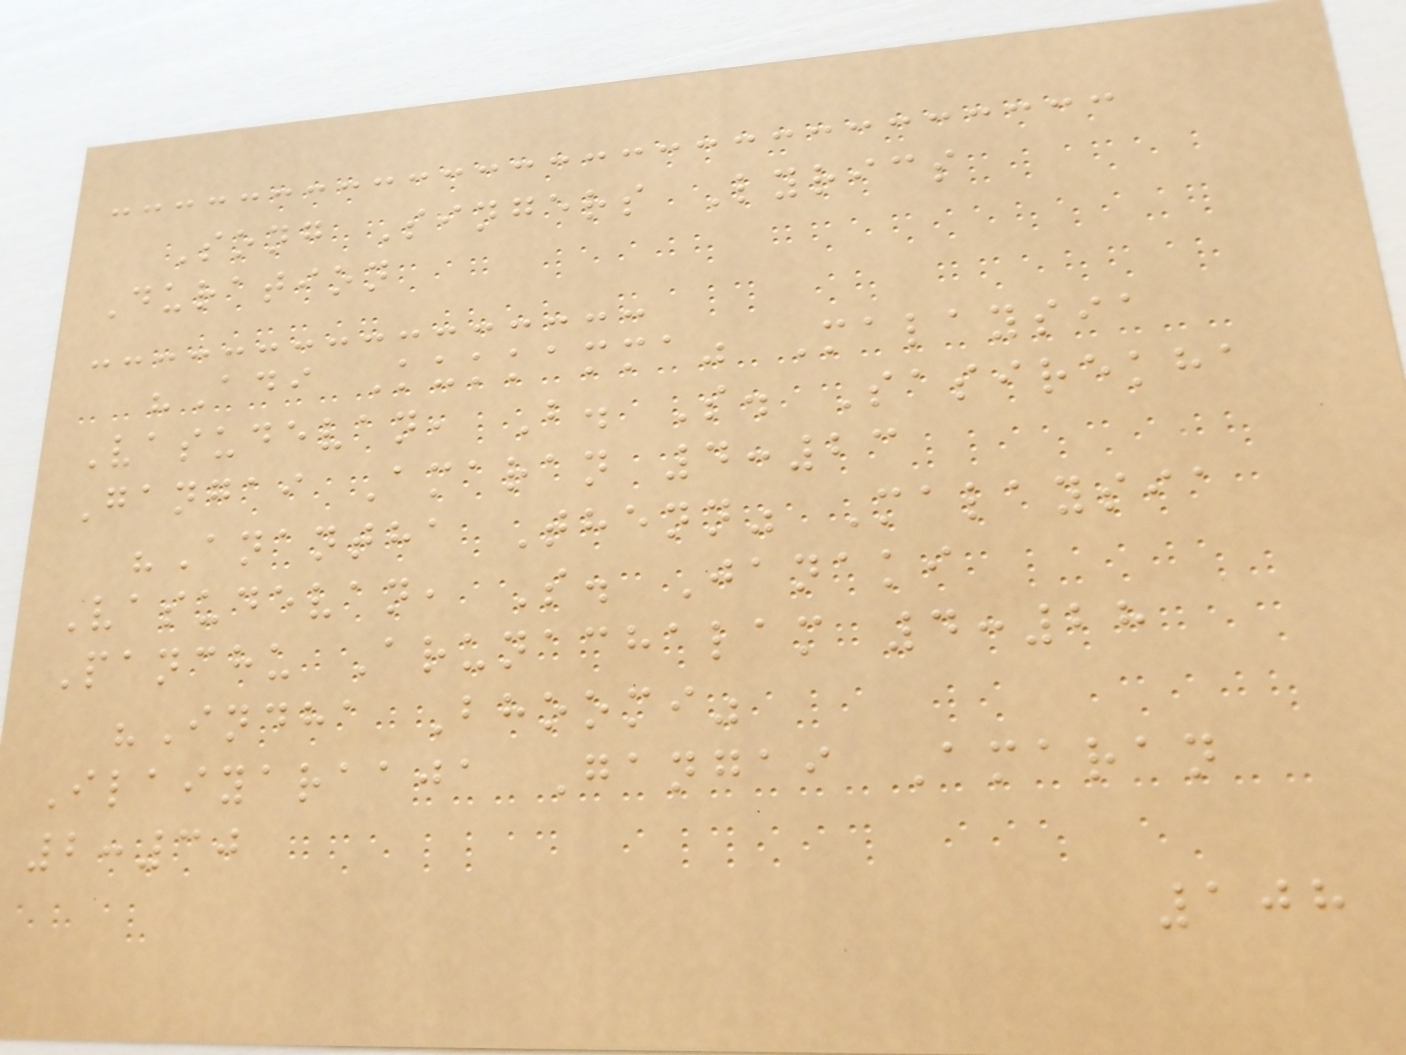Song Singers Lyrics
Duration
"Adi Kukkamma" Malaysia
Vasudevan, B. S. Sasirekha
Gangai Amaran 4:23
"Anantha Thenn" Malaysia
Vasudevan, S. Janaki
Panchu Arunachalam 4:28
"Indha Bhoomi"
Ilaiyaraaja Gangai Amaran
2:30
108
